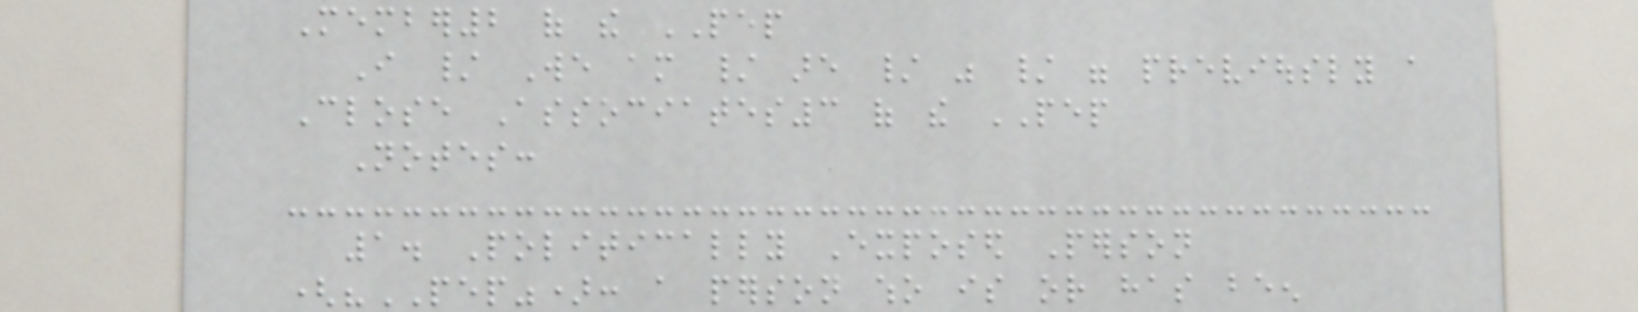Member2 of the PEP
I / We am / are / was / were previously a
Close Associates3 of the PEP
Notes:
1. Politically Exposed Person
("PEP"): a person who is or has been
